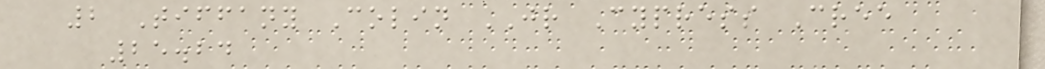2 Tiffany Colin JR Cypress Cree
25.24
